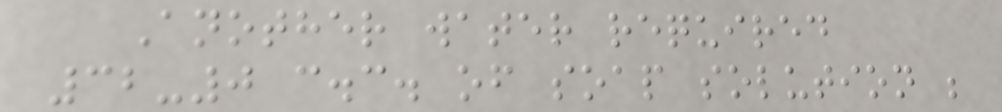Another water required
32-0 c.c. of soap solution ;
